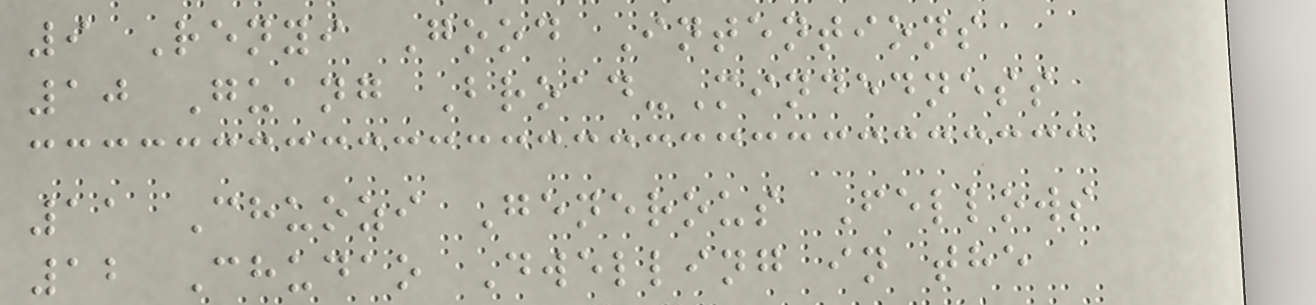9 Renyi Good Intentions
10 Guang Broad-Mindedness
11 Chuozi Generous Fellows
12 Chudao Dwelling in the
